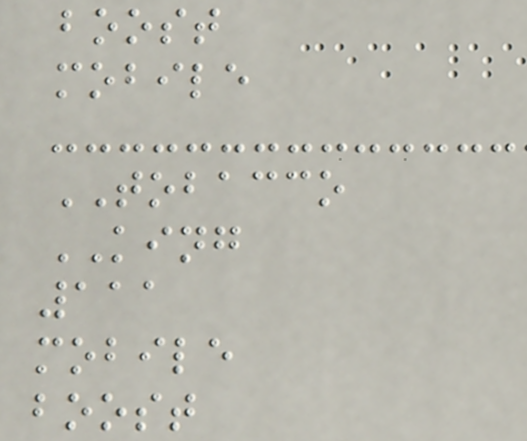boost
mobile
TOBACCO
KING
111
mobile
boost
